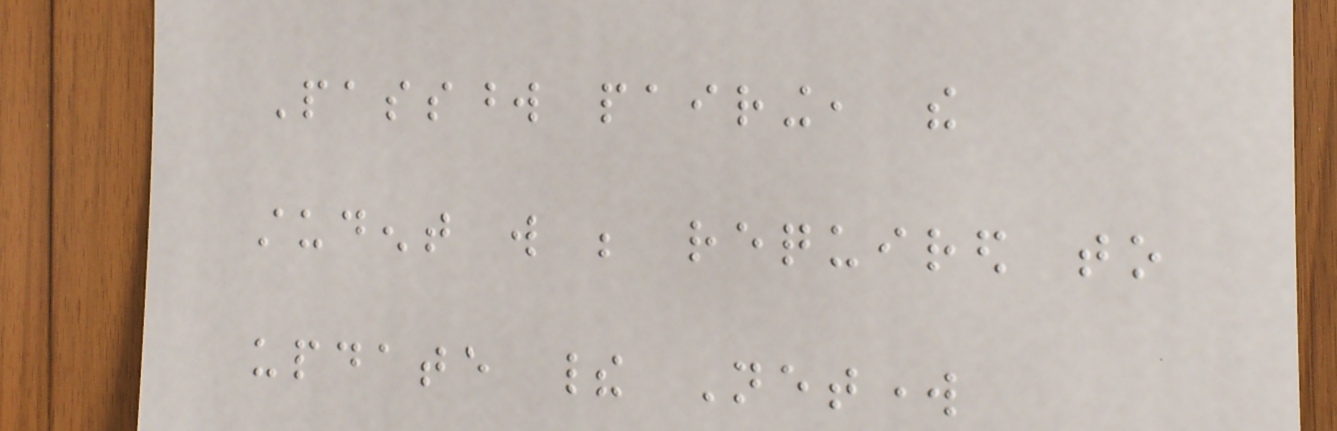Password pairing, the
student will be required to
update their Network
